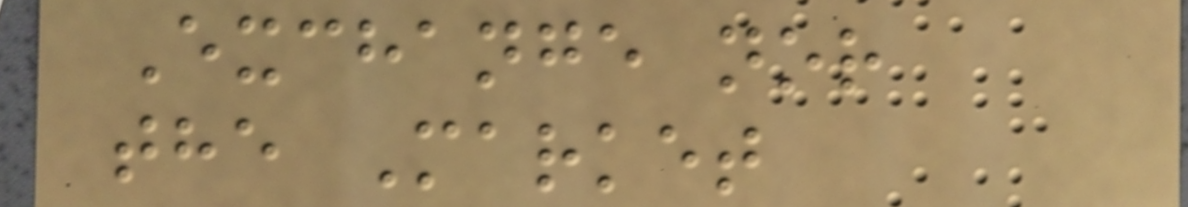Exchange nor
the Market
